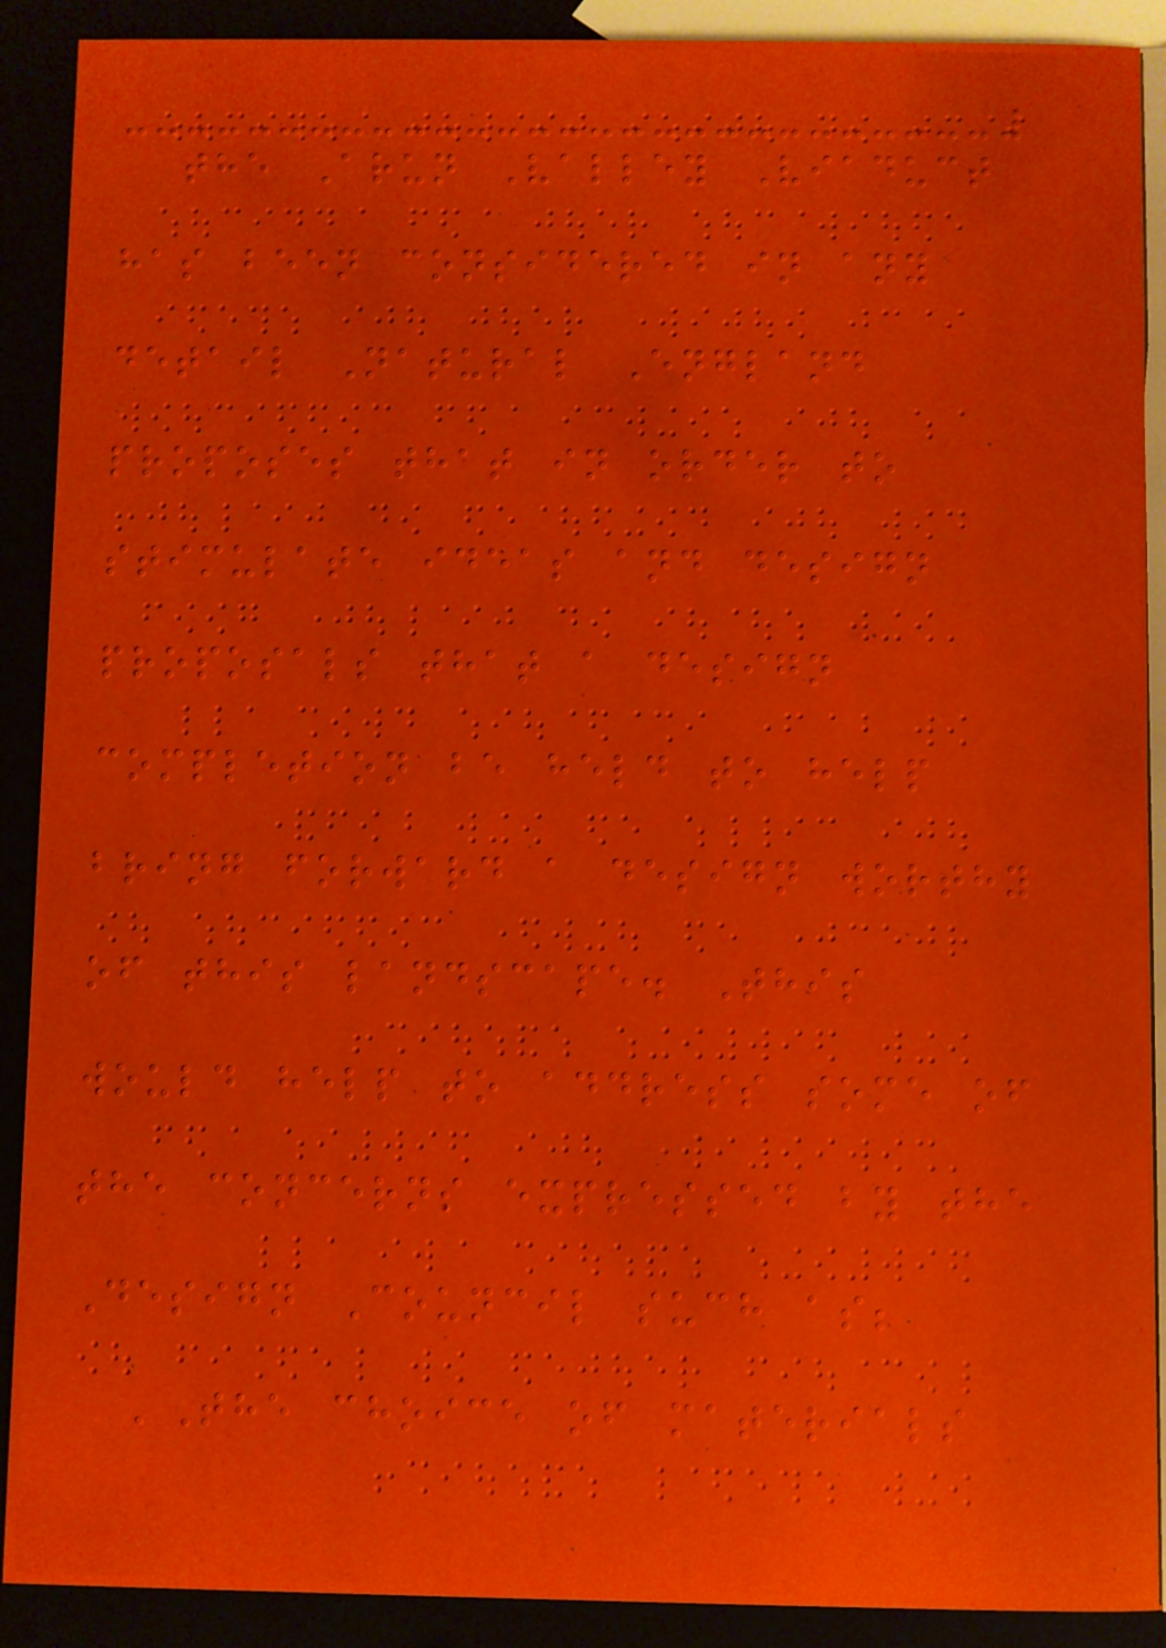the Arun Valley Viaduct
has been considered in any
detail Natural England
proposes that in order to
stimulate ideas and design
proposals that a design
completion be held to help
bring forward a design worthy
of this landscape. This
would help to address some of
the concerns expressed by the
Design Council such as;
'The choice of materials
